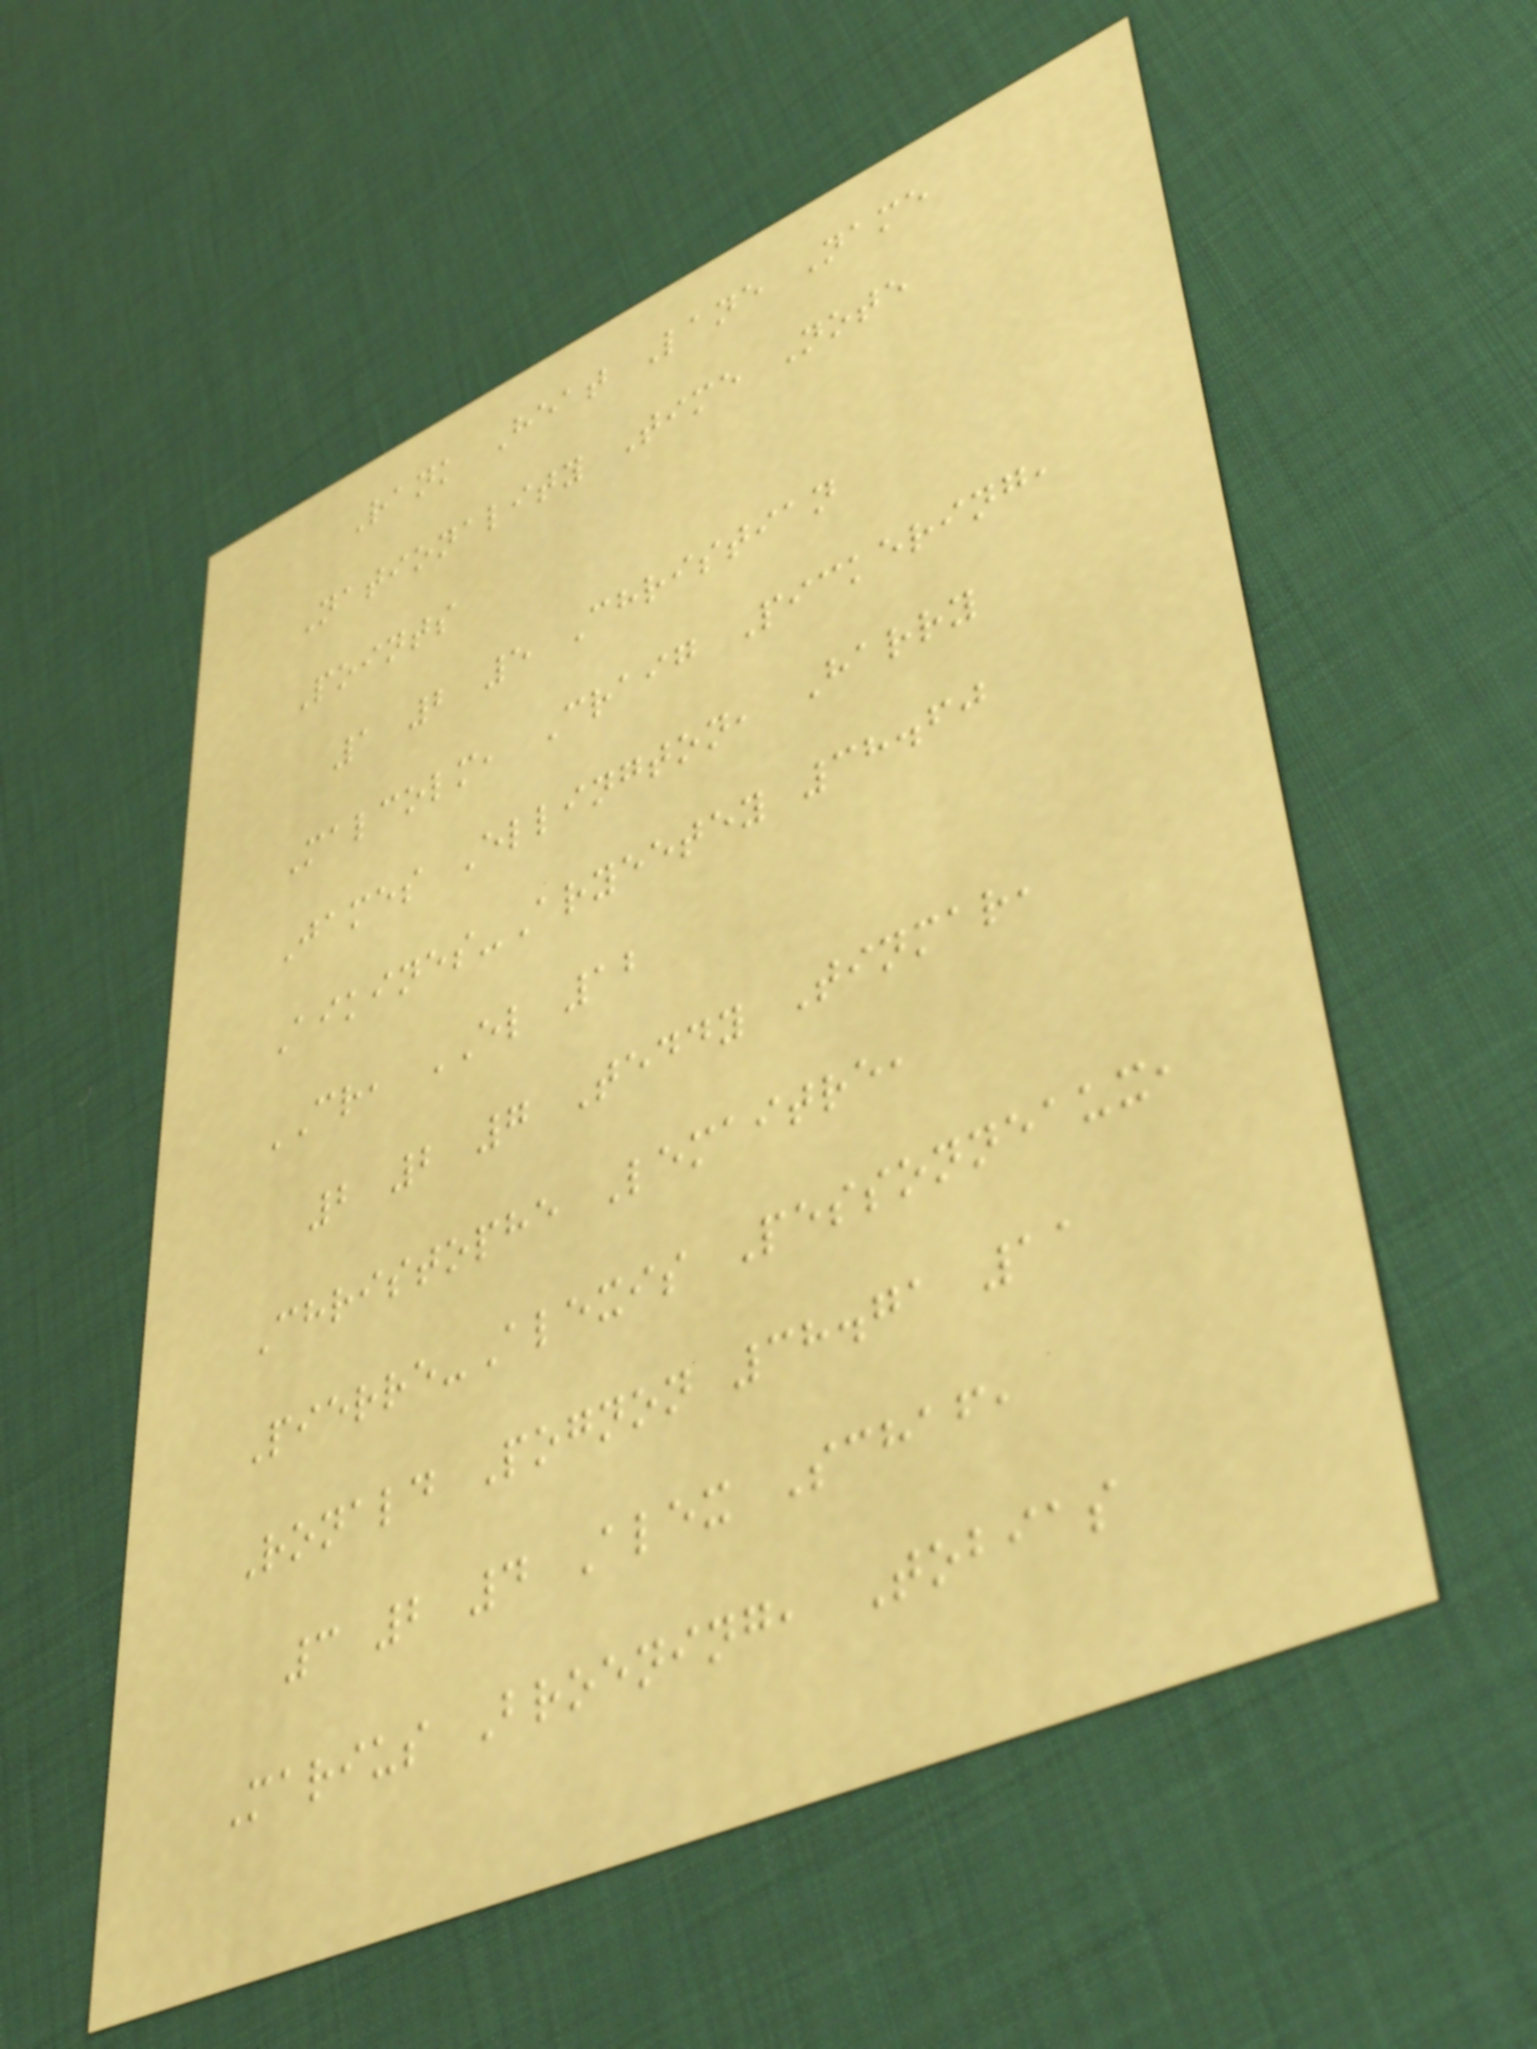Rank Heat Lane Name
Nationality Time Note
Points
1 2 5 Christian
Malcolm, Craig Pickering,
James Ellington, Harry
Aikines-Aryeetey 38.60
CR, EL 12
2 2 7 Teddy Tinmar,
Christophe Lemaitre,
Pierre-Alexis Pessonneaux,
Ronald Pognon 38.71 11
3 2 4 Alex Schaf,
Marius Broening, Tobias
